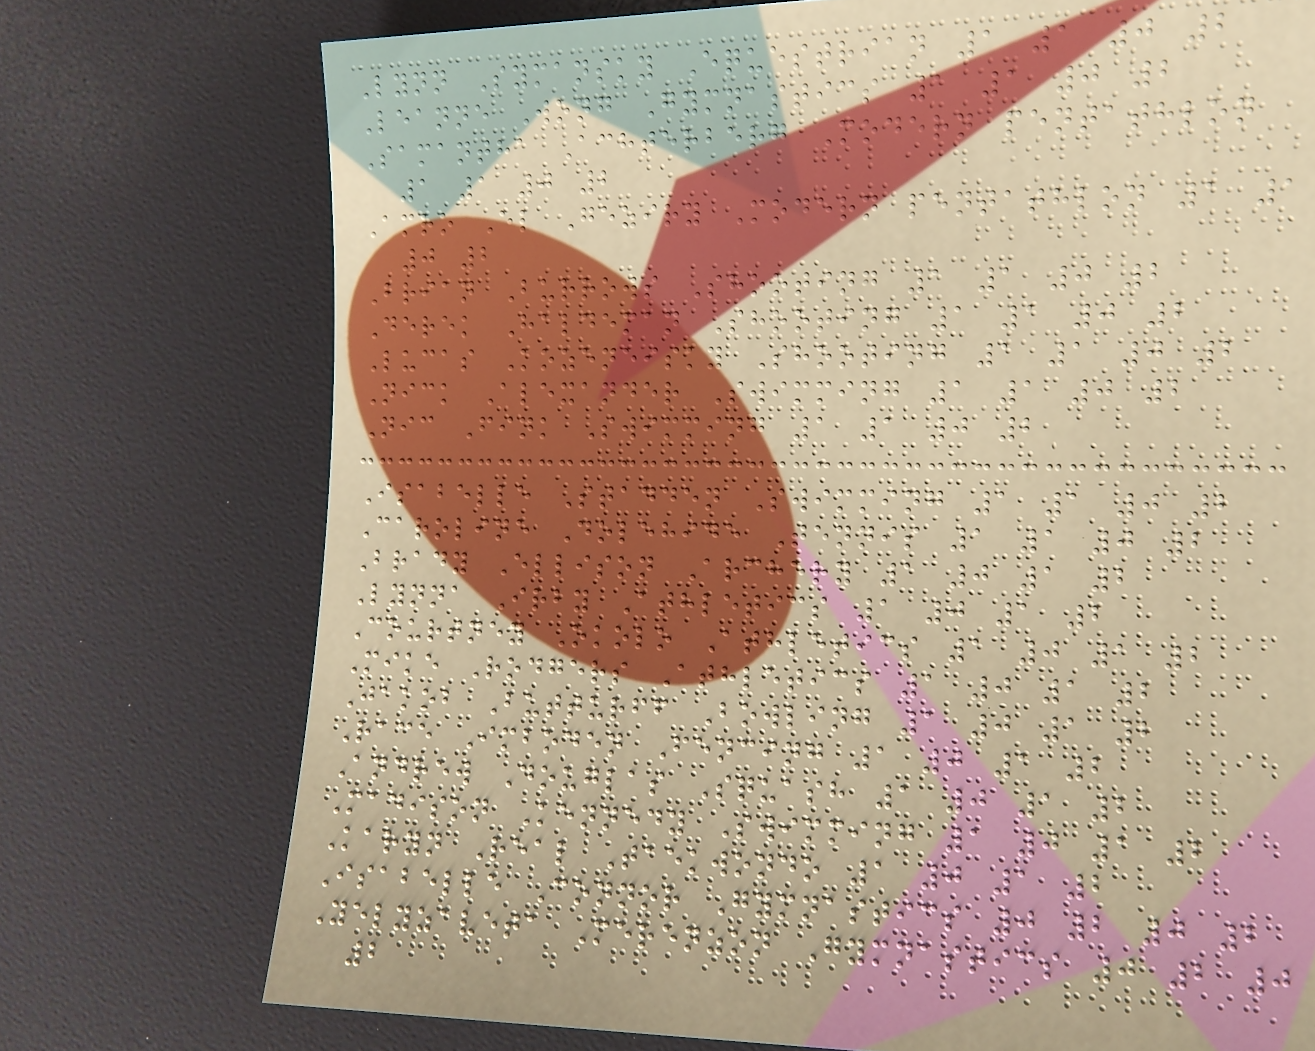Lynn Symansky Equestrian 1 1 0 2
Leanne Wong Gymnastics 1 1 0 2
Samantha Achterberg Modern pentathlon
1 1 0 2
Amro El Geziry Modern pentathlon 1 1
0 2
Brian Burrows Shooting 1 1 0 2
Derek Haldeman Shooting 1 1 0 2
Lucas Kozeneisky Shooting 1 1 0 2
Nick Alexander Swimming 1 1 0 2
Nic Fink Swimming 1 1 0 2
Isabelle Stadden Swimming 1 1 0 2
Caroline Dolehide Tennis 1 1 0 2
Brady Ellison Archery 1 0 1 2
Lynna Irby Athletics 1 0 1 2
Courtney Okolo Athletics 1 0 1 2
Mike Rodgers Athletics 1 0 1 2
Jakob Butturff Bowling 1 0 1 2
Race Imboden Fencing 1 0 1 2
Andrew Douglas Squash 1 0 1 2
Madison Kennedy Swimming 1 0 1 2
Karyn Real Taekwondo 1 0 1 2
Isabelle Connor Gymnastics 0 2 0 2
Yelyzaveta Merenzon Gymnastics 0 2 0
2
